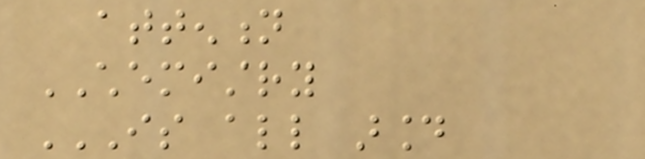attention
CHEMISTRY
IS ALL AROUND
